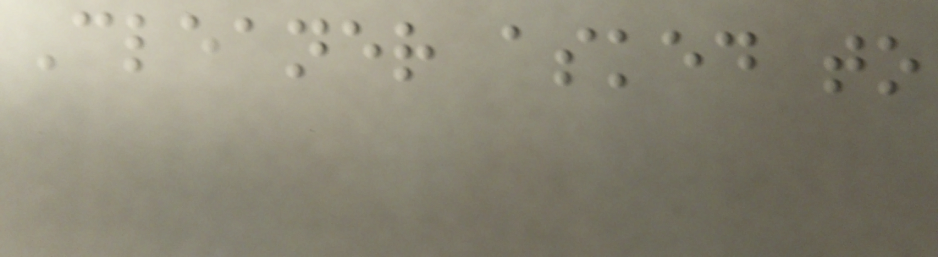Cleaner asked to
